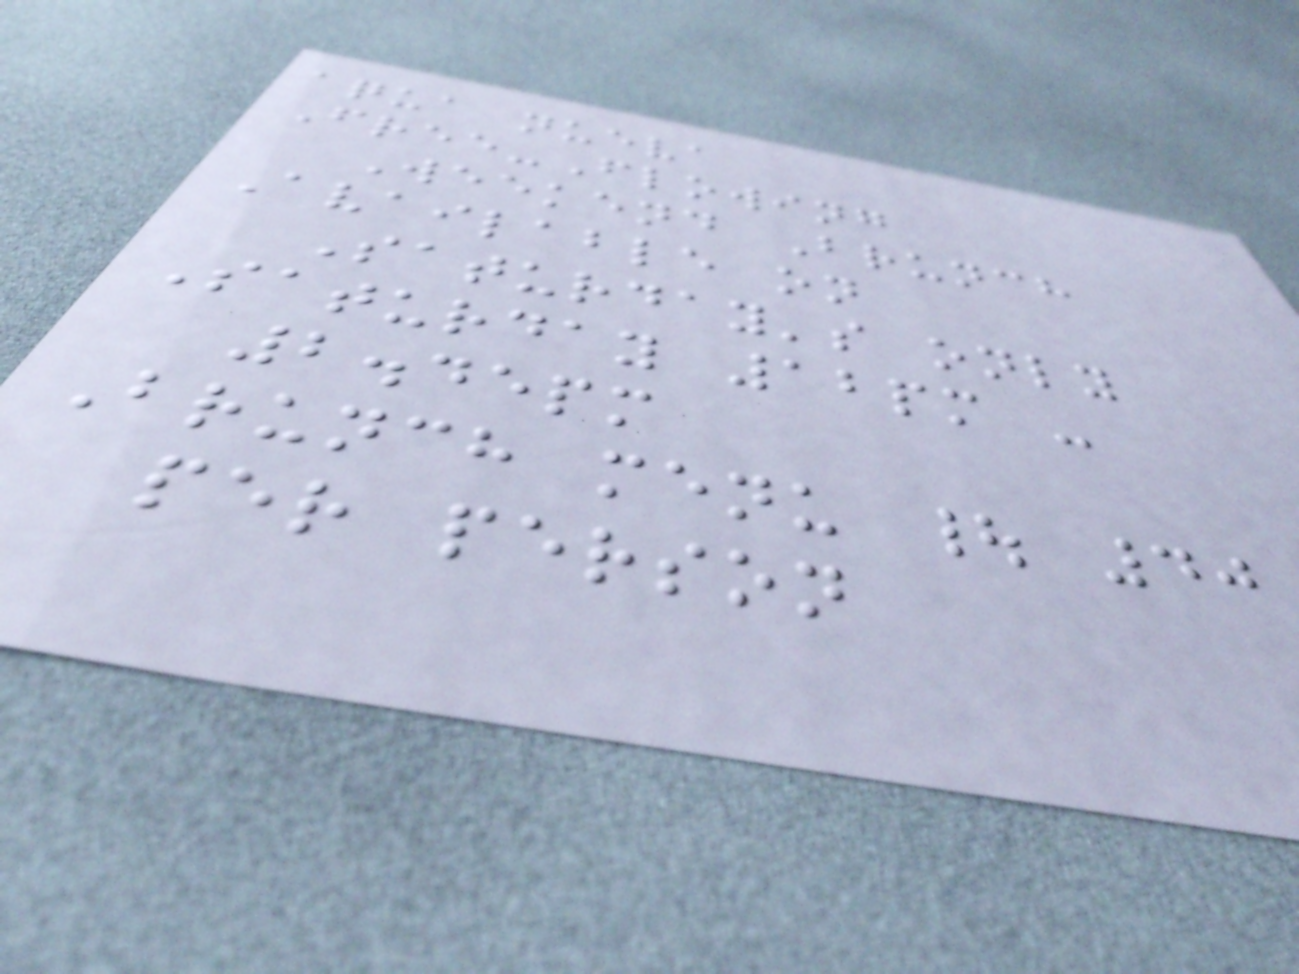aqua nueva
Free-Flowing
Weekend Brunch
Available on
Saturday's only
Saturday 12pm -
2.45pm
Brunch menu | 40
per person
